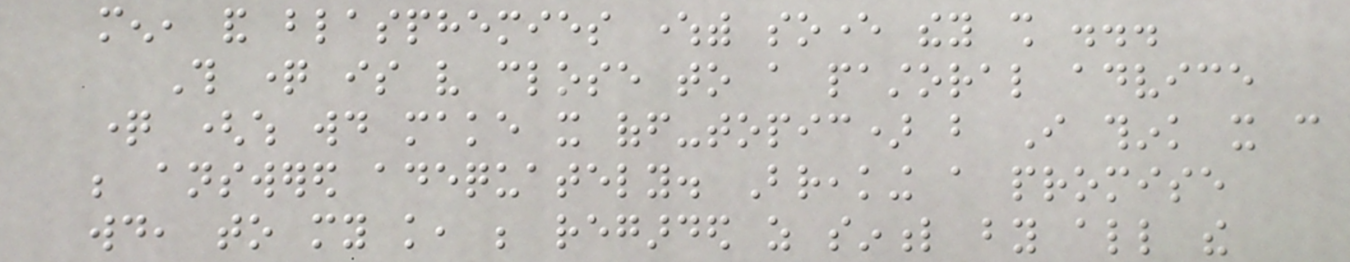men, and blasphemies wherewith soever they shall ...
This question is very close to a pastoral advice
question (which would make it off-topic) but I think it can
be answered adequately. Breaking a promise
would, to my knowledge, be regarded as sinful by all the
